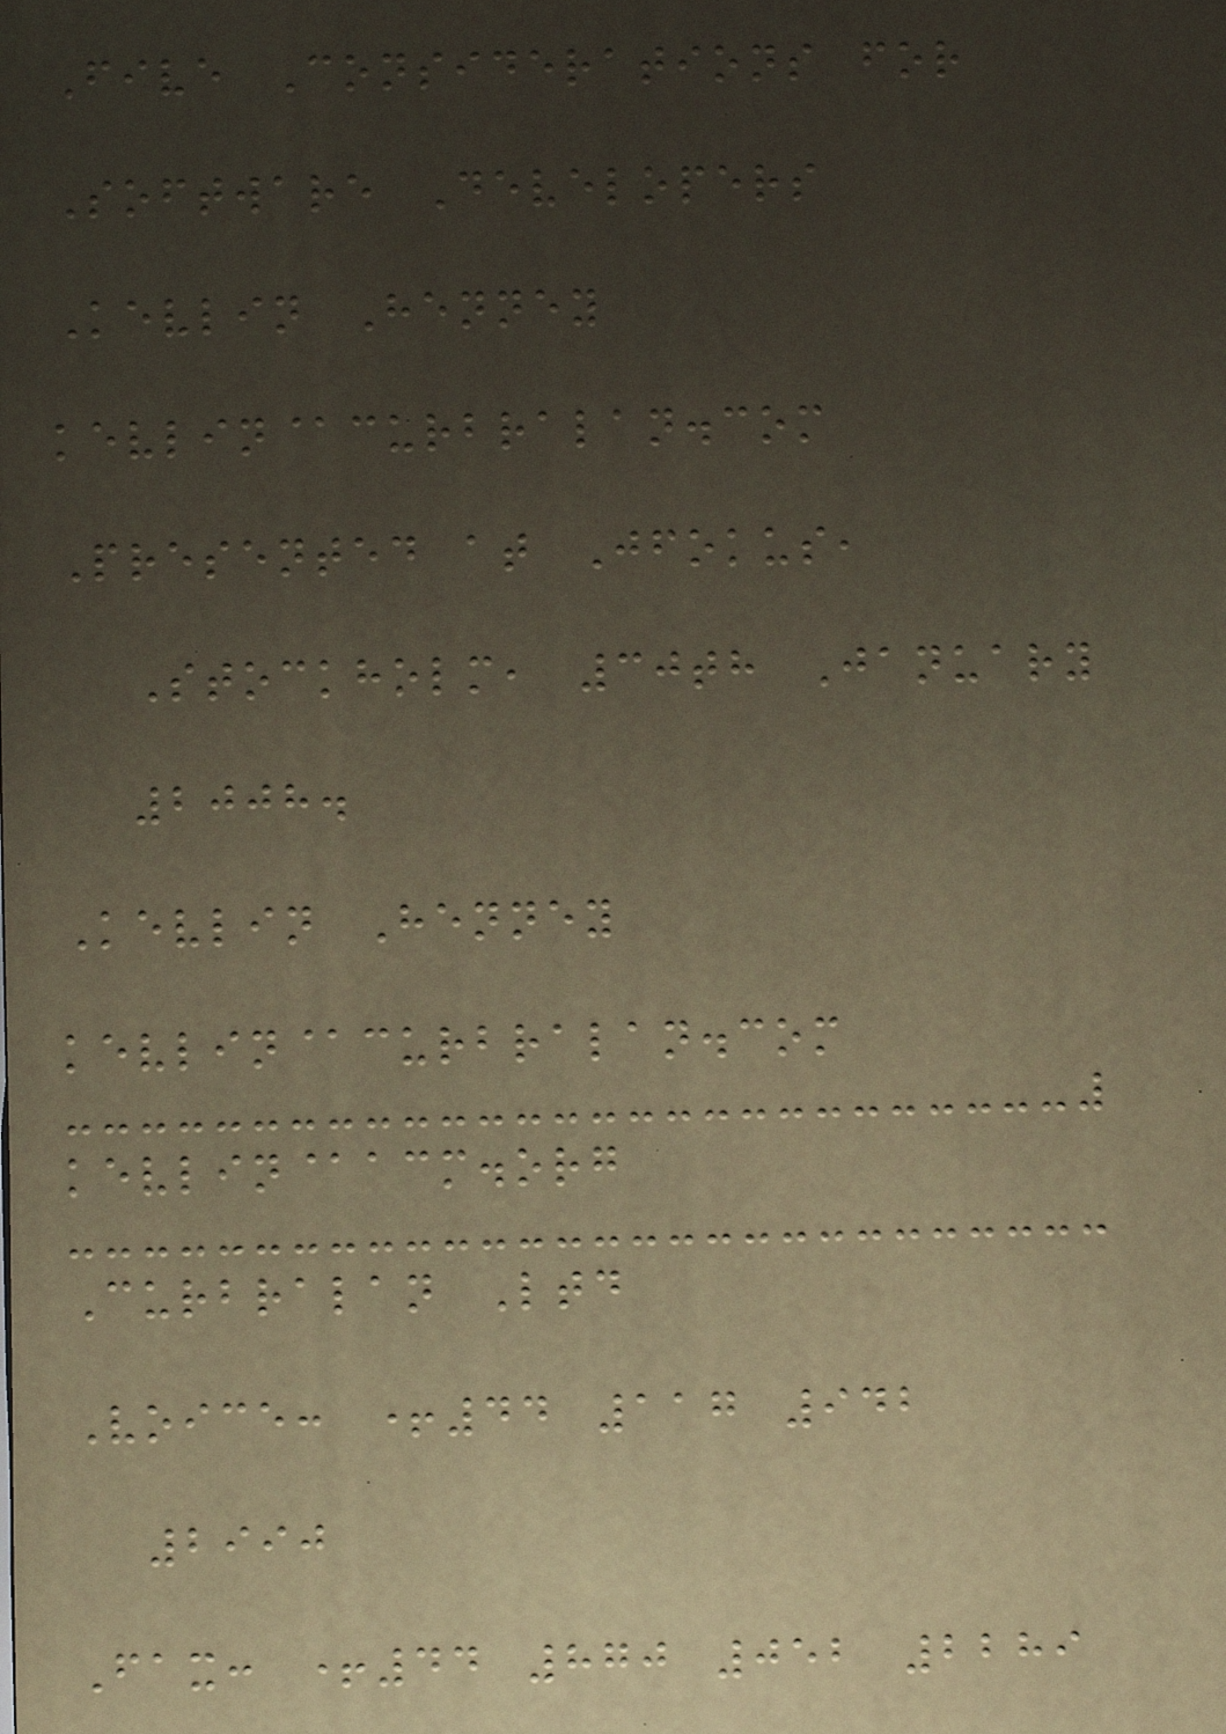Five Considerations for
Software Developers
Kevlin Henney
kevlin@curbralan.com
Presented at Jfokus,
Stockholm, 30th January
2008.
Kevlin Henney
kevlin@curbralan.com
kevlin@acm.org
Curbralan Ltd
Voice: +44 117 942
2990
Fax: +44 870 052 2289
